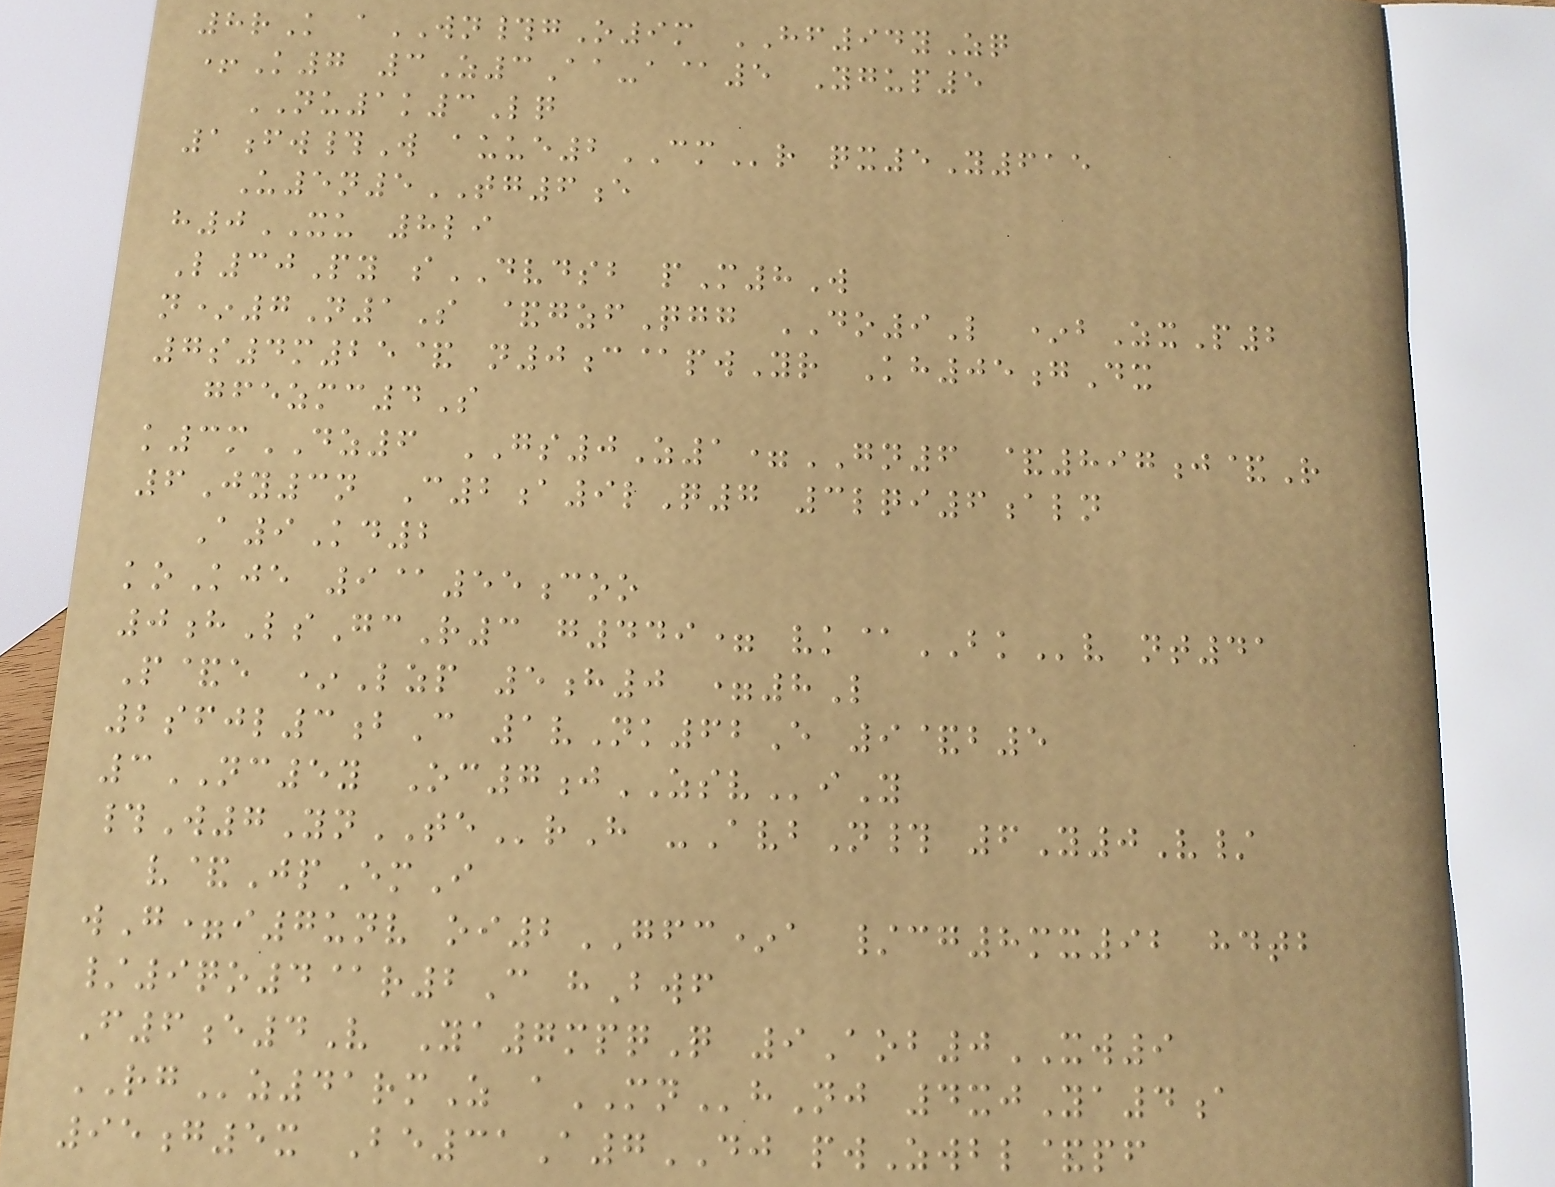8rK aWN#gO9m HF94yZq
+K7 3Z3Aa-a@5 Ygup5
NU1k3Lq
1fw#W auue2CMr qx5Y615
U5n5TG6e
h0XU 8li
L30Py sDVDSB pM8W
n*7N1S &gzfQgg DO9L *bZxP2
7s4m25& n0c@pwYr Kh05gDx
gfezmc4S
k3mDZ6 GS0Z1=GN6 &897j&R
6Jy3n C2a9lQ7 3lqi6aln
A9Kd2
koKje 9@55coo
0hLsGcR3 g449= vk@BKv nt41
P&e *Lzp 5h0 =8L
2sfjl3bC 1vNk62E 9&b5
3NC5y Oc7jZSViY
#W7YnTErH -AvbN# 6Y0V/
v&JpEmI
wG=i7unv oi2GFC*a /cg8mx92 hdtb
/9qo4@r2C hBwf
F6e4V Ya7mpqQ 9Aob0XW9
RGz41rmZ aMNhNj 4xjYa4a
95g5x Be31A7DJ pwZwbl&pf
